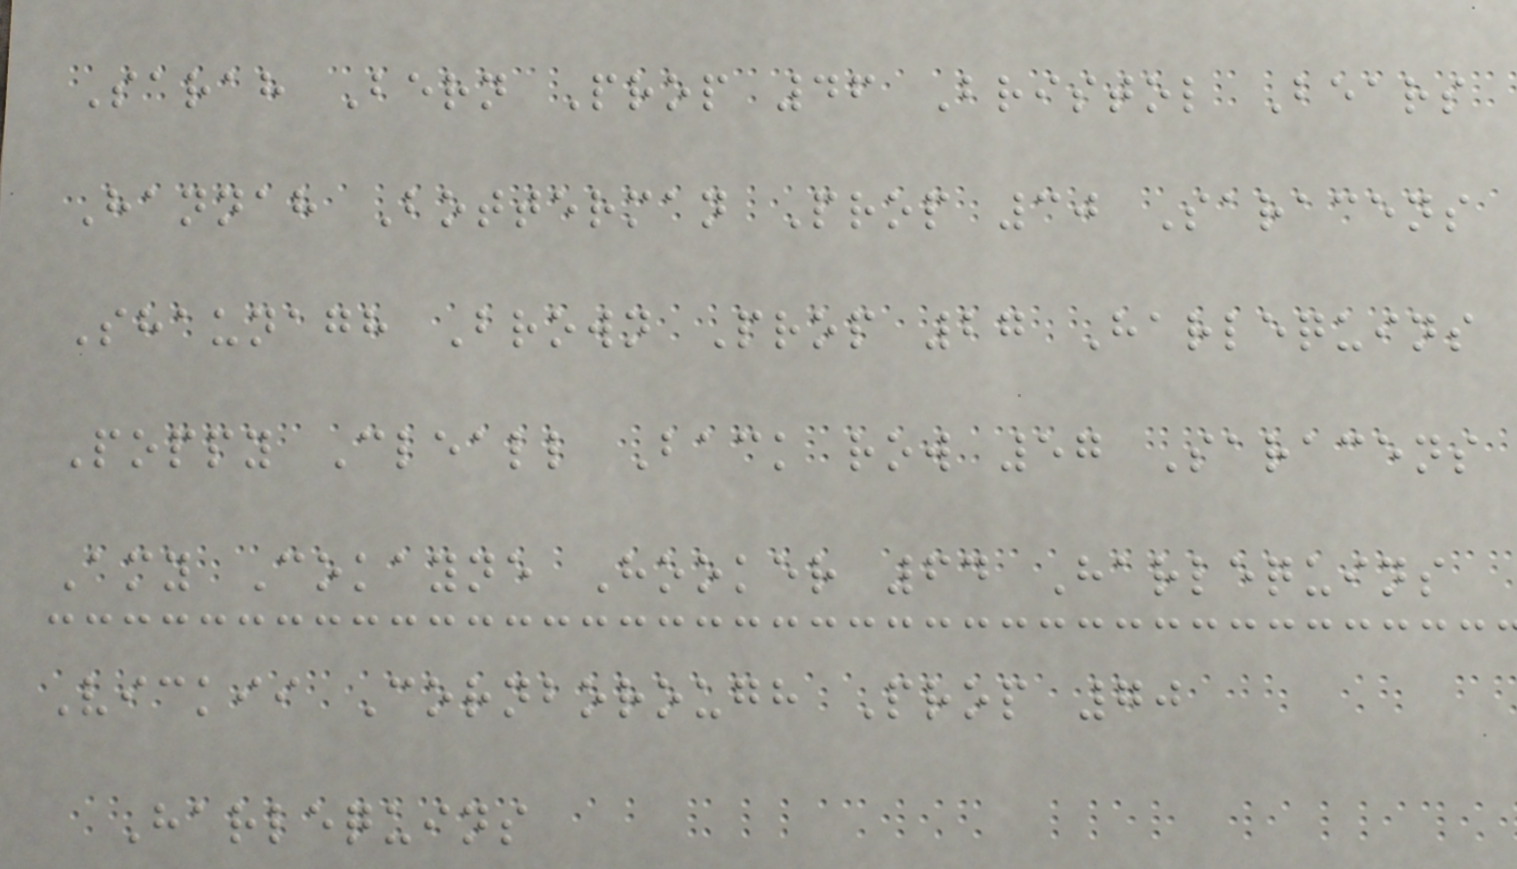Sarah Bern Prop 46 Bristol Bears
Hannah Botterman Prop 30 Saracens
Shaunagh Brown Prop 27 Harlequins
Poppy Cleall Back row 57 Saracens
Amy Cokayne Hooker 64 Harlequins
Vickii Cornborough Prop 70
Harlequins
